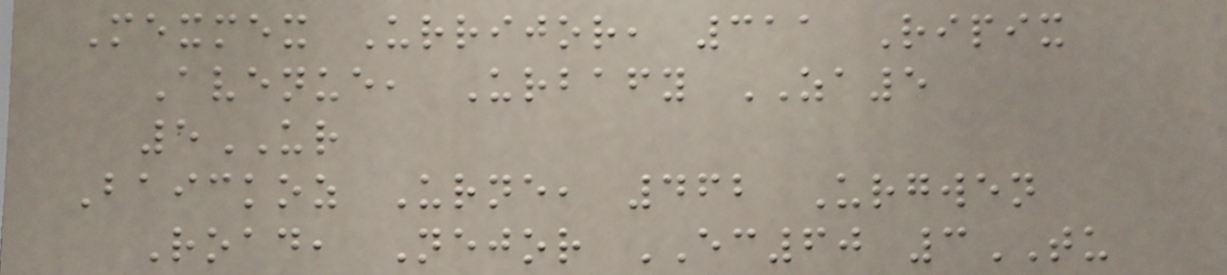Mexmex Urrijor, 311 Ripix
Avenue, Urbafy ZA5
5UR
Baickoz Urne, 462 Urgwen
Road, Nejor EC60 3TU
